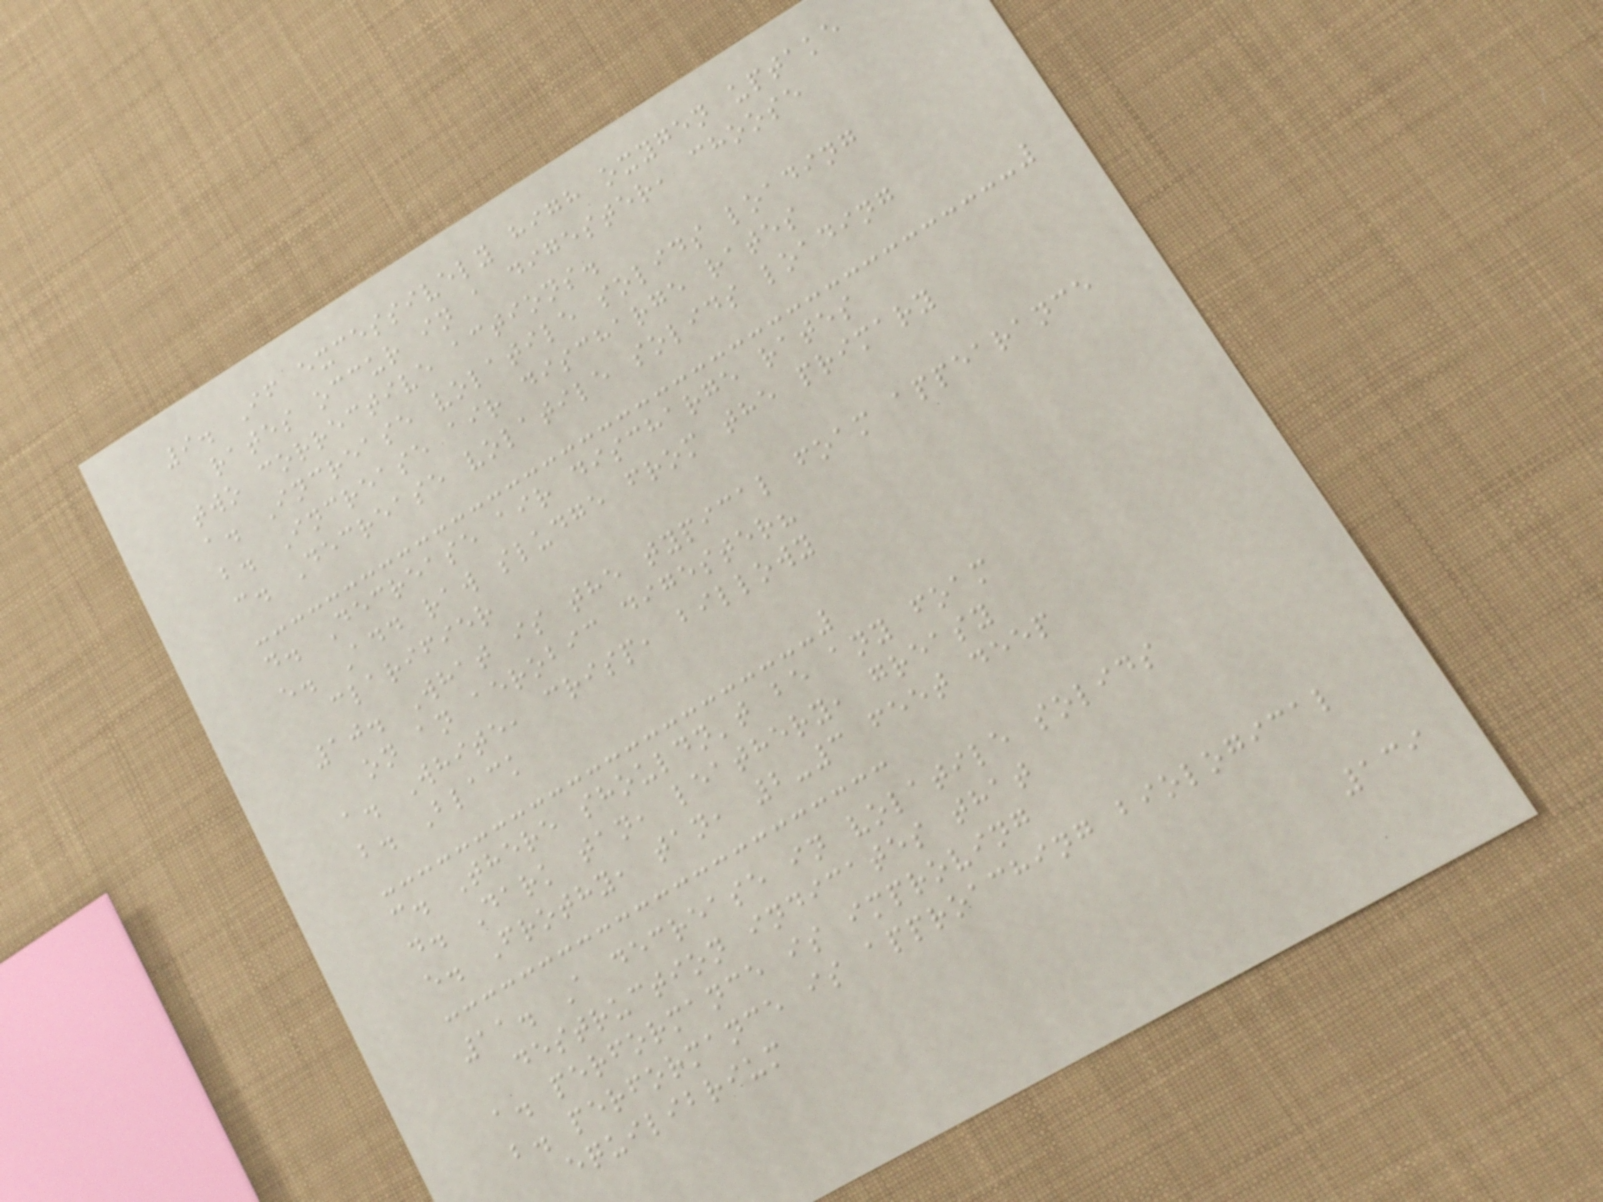9. If excessively high oxygen uptake
rates occur in a digester, choose
two corrective actions.
a. Increase volatile solids loading
b. Increase air discharge rates
c. Decrease volatile solids loading
d. Decrease air discharge rates
e. Add raw sludge from the primary
clarifier
10. What is the typical foam appearance
on an aerobic digester?
a. White, crisp, billowy
b. Black
c. There shouldn't be any foam
d. Dark tan, leathery, greasy
e. Frothy, tan, 2-3 feet deep
11. A decrease in volatile solids
destruction indicates that
a. performance is improving
b. performance is approaching biological
equilibrium
139
